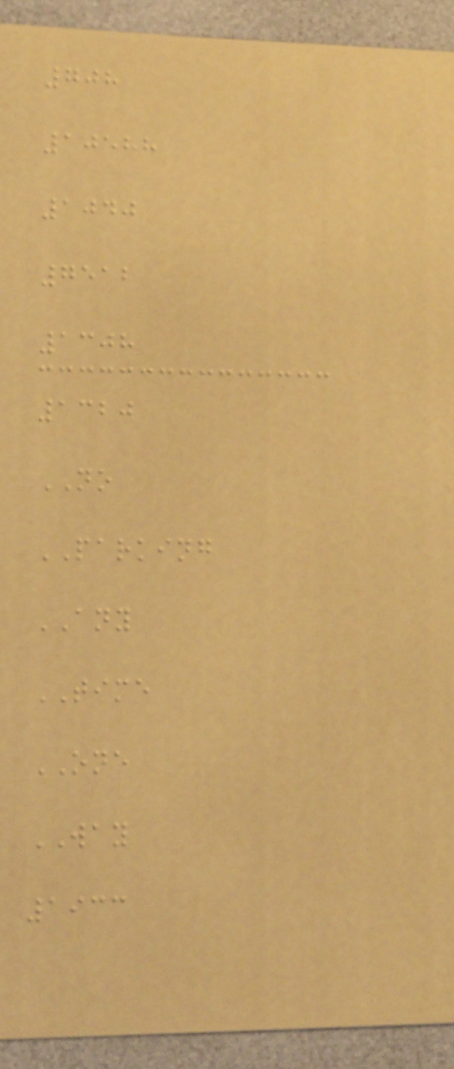708
10588
1040
7512
1308
1320
NO
PARKING
ANY
TIME
ONE
WAY
1933
